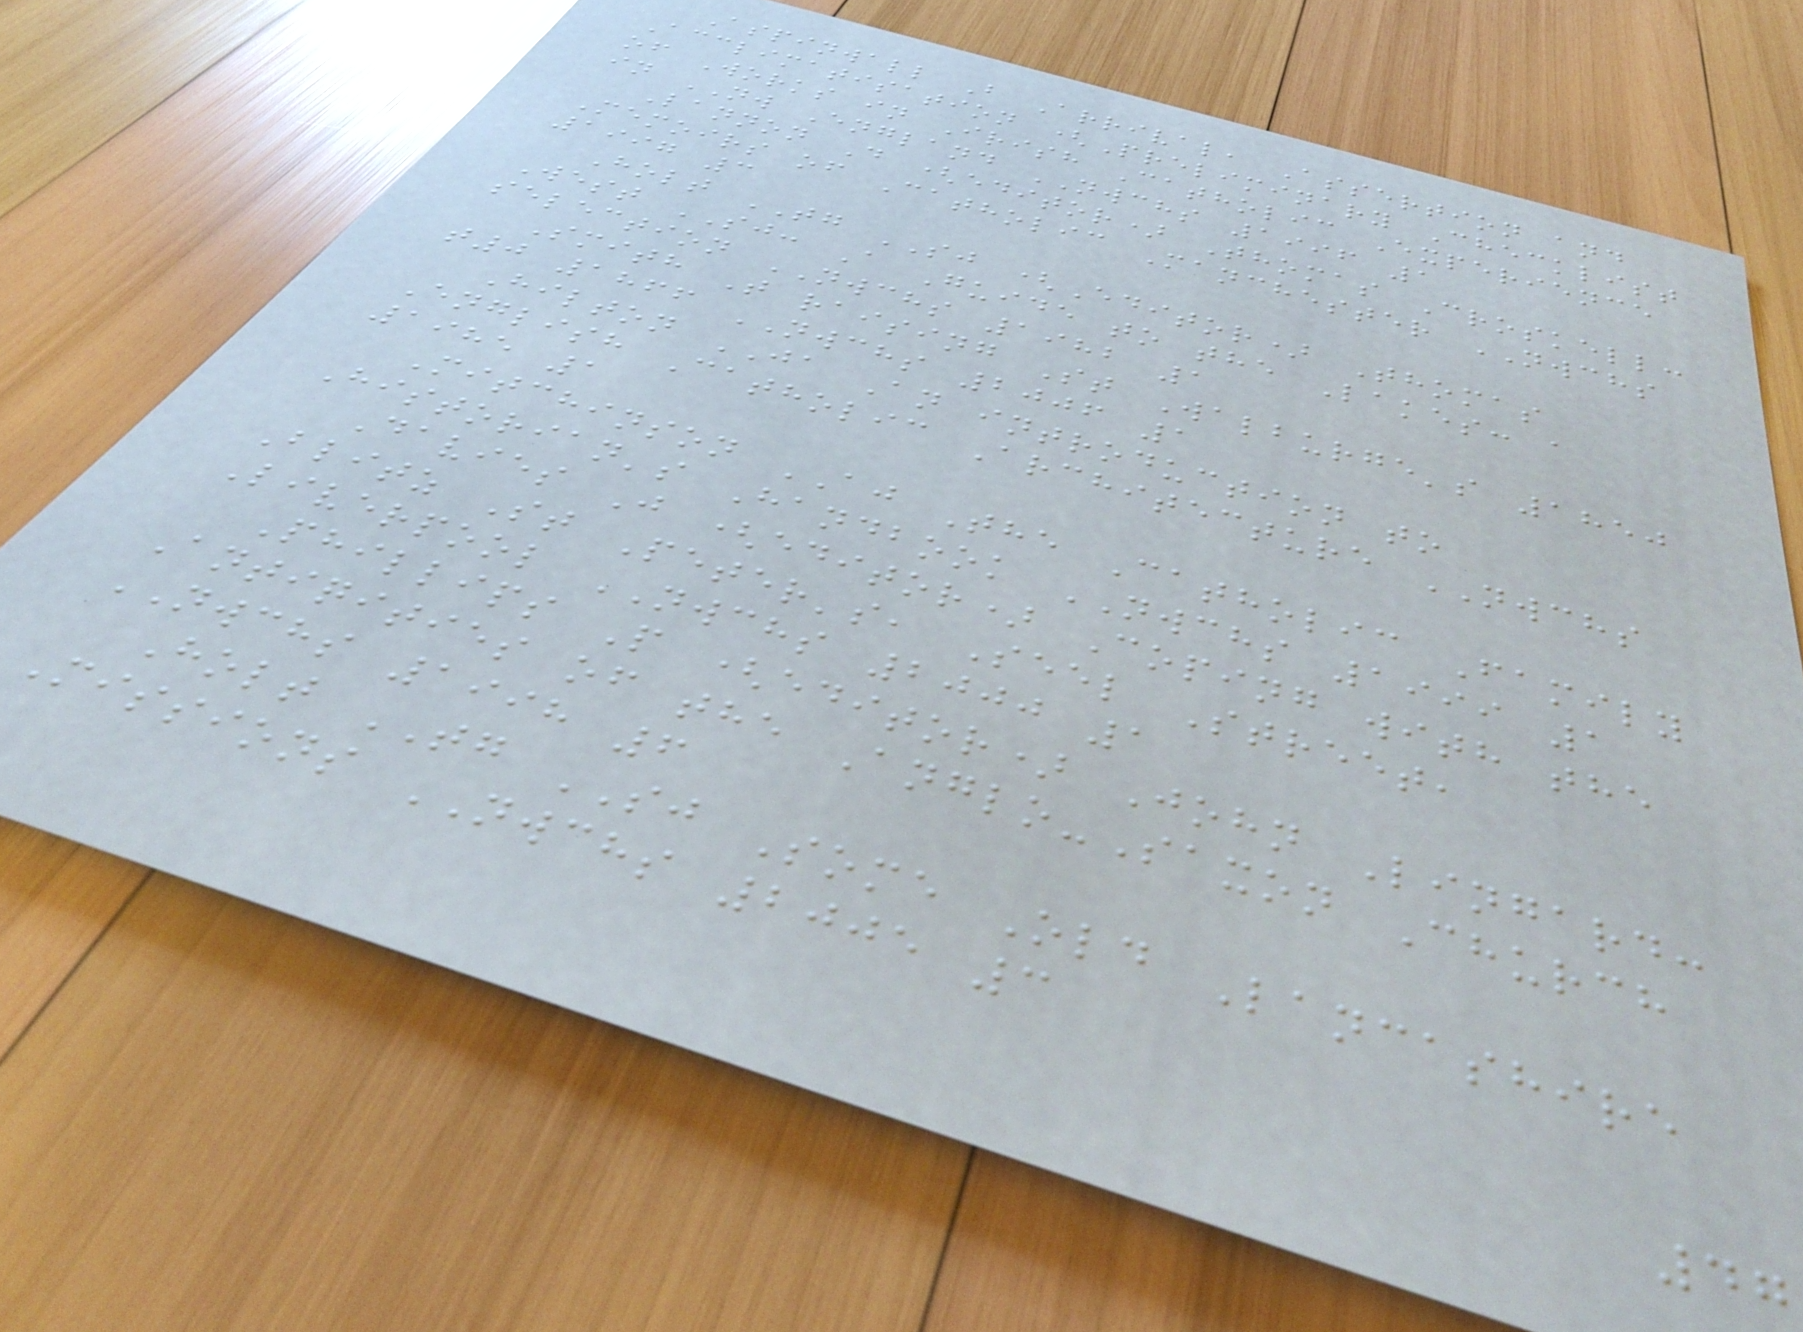Aspinwall B Arrival, Assertion and
Acclimatisation (Preliminary Checklist
of Works in Irish Catholic Experience
in NW England NWCHS 1996 1
Lannon D (editor) Thomas Croskell:
Memoirs of Catholic Manchester NWCHS
1997 3
Holt TG SJ (Editor) Thomas
West SJ: A Guide to the Lakes: a
selection NWCHS 1982 1
Smith T raising St Walburge's 1850
t0 1866 NWCHS 2006 1
Hilton JA An introduction to
English Catholic Architecture NWCHS
1985 1
Mitchinson AJ The Catholic Family
Historian's Handbook NWCHS 1999 1
Davies J (editor) Coping with the
Blitz St Peter's, Seel Street,
Liverpool NWCHS 2000 1
Phillips P (editor) John Lingard:
Antiqities of the Anglo-Saxon Church
NWCHS 1998 6
Holt TG SJ Some Old Lancashire
Missions NWCHS 2005 3
47
